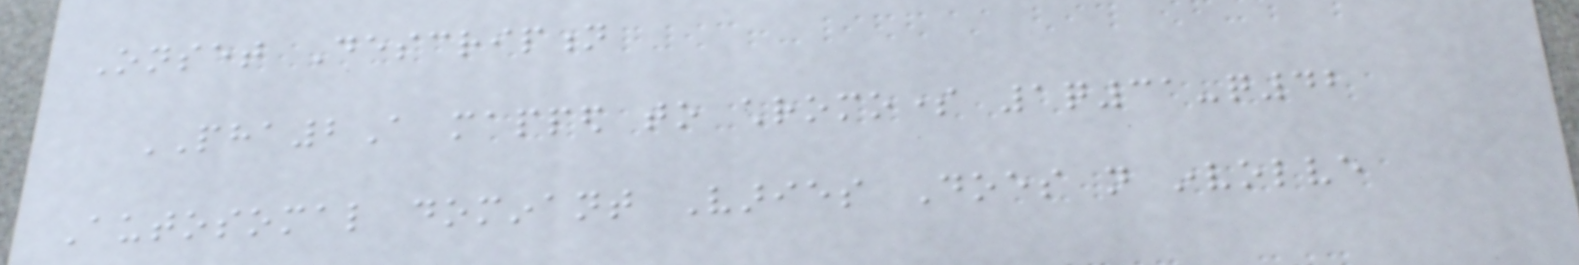Onset Description
PHA2A mapped to chromosome 1q31-q42
Autosomal dominant Varies Does not involve
